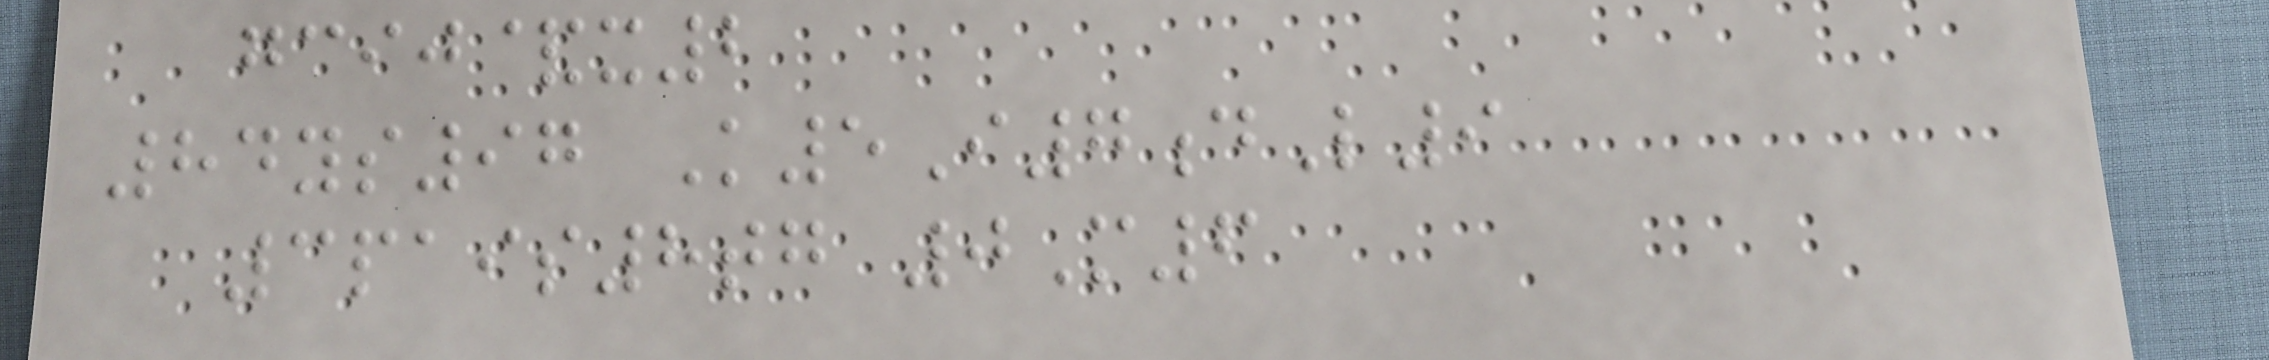gcij&x2
84ys97 K5I7dL9
3pais8tg 0M6
